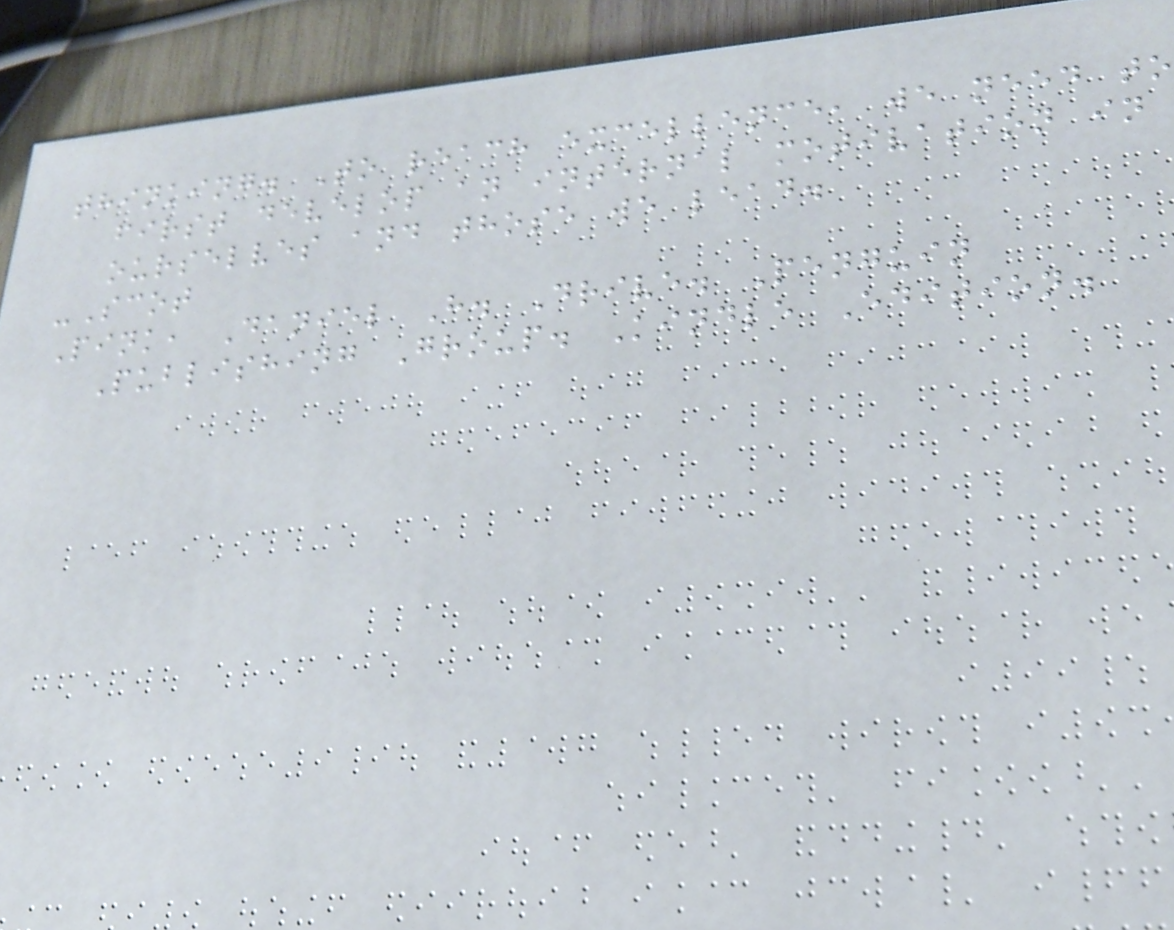thinking. To reach excellence, we need to
first develop an internal motivation in
ourselves and those we lead.
-Scot
Pink, Daniel H. Drive. Penguin
Publishing Group. Kindle Edition.
